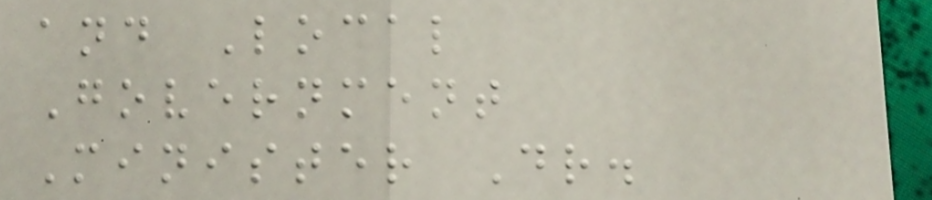and Local
Government
Minister Dr.
